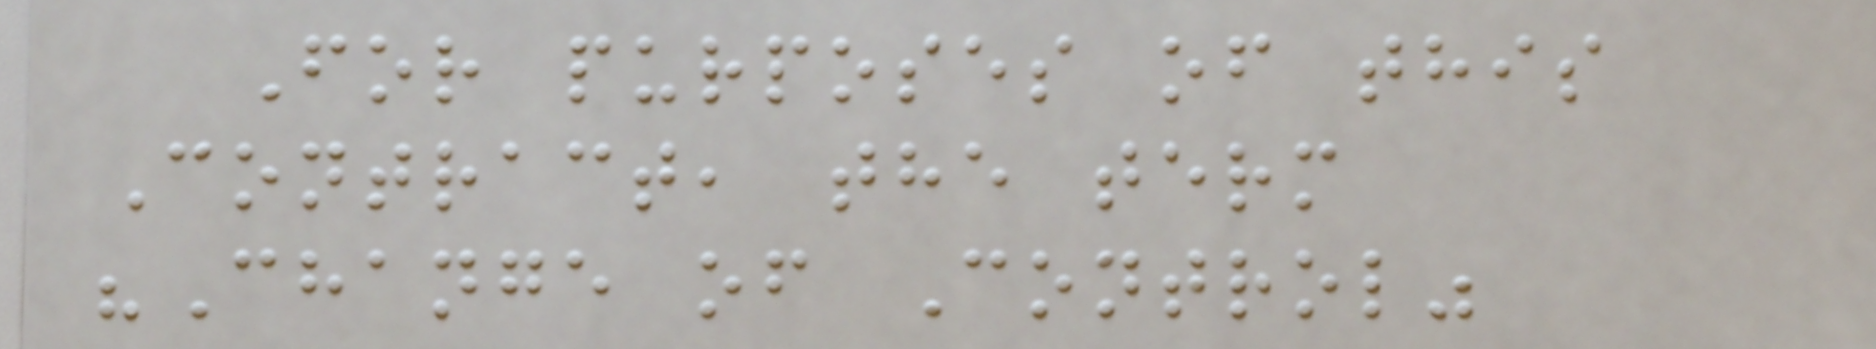For purposes of this
Contract, the term
"Change of Control"
